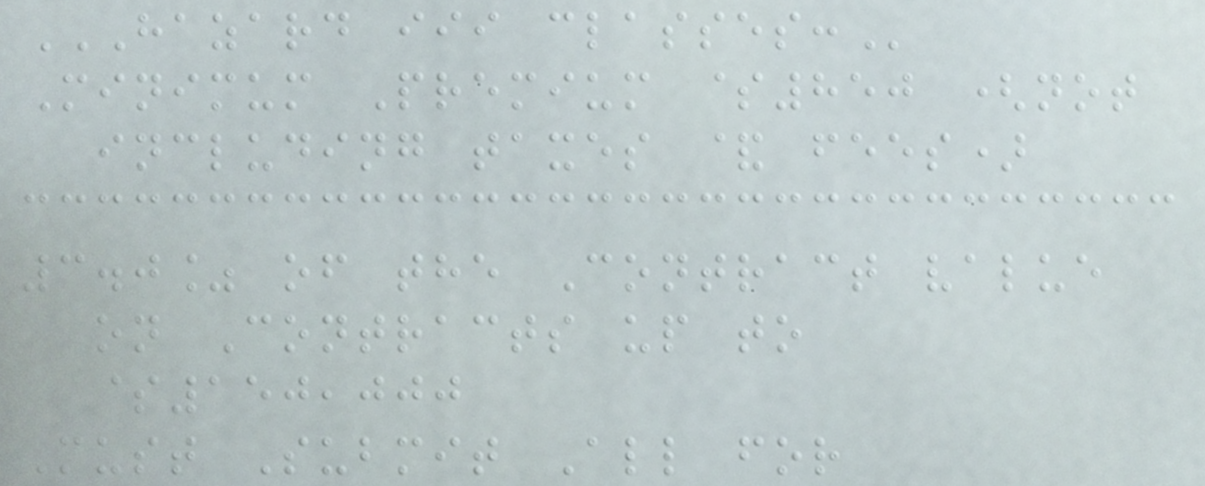HAZARD III CLASSES:
Minimum Premium $850 (not
including taxes & fees)
3.0% of the Contract value
on Contracts up to
$150,000
Must Submit All for
